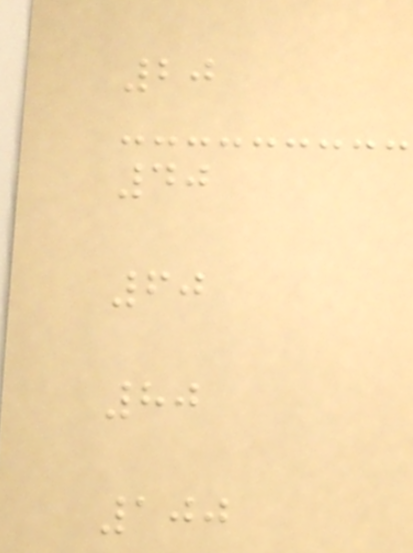20
40
60
80
100
